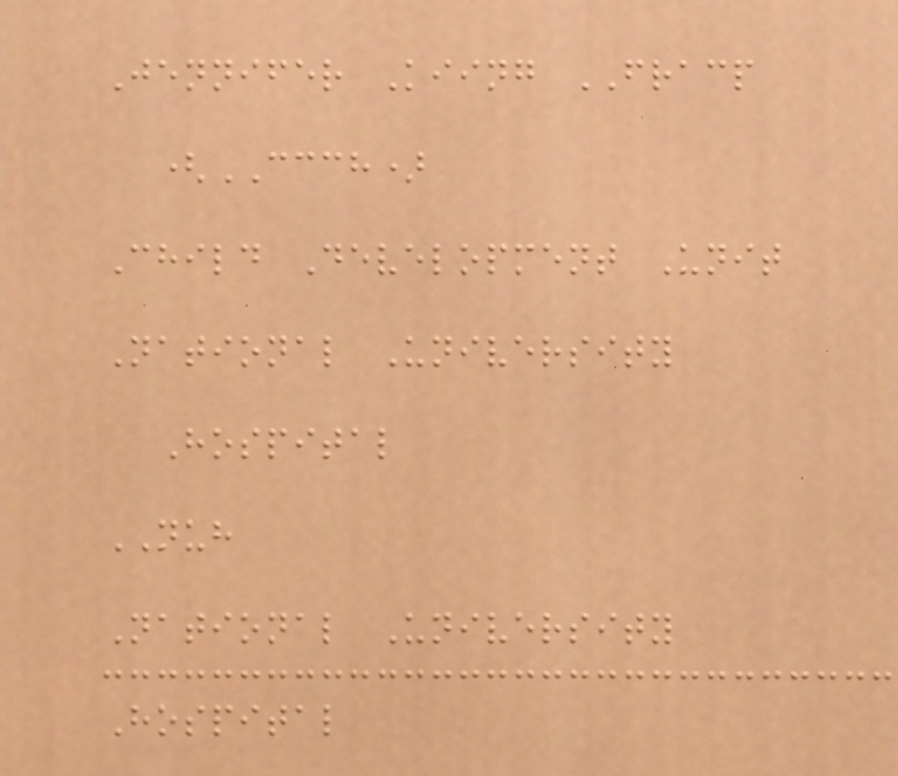Jennifer Kiing FRACP
(CCCH)
Child Development Unit
National University
Hospital
NUH
National University
Hospital
